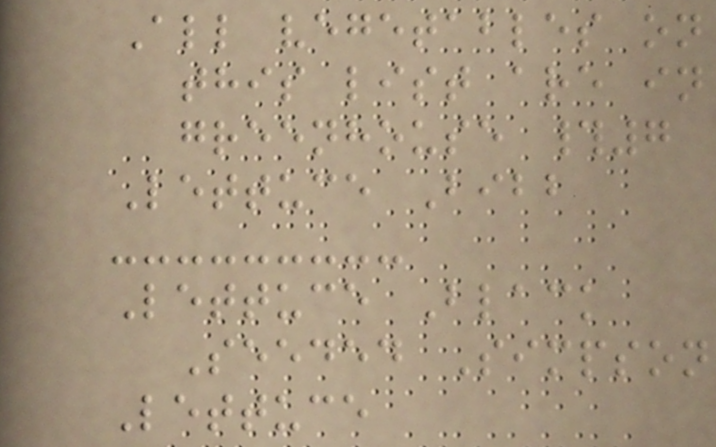All vegetables on
this list are in
greenhouse #7
Lettuce Bibb
Lettuce Black
Seeded Simpson
Lettuce
